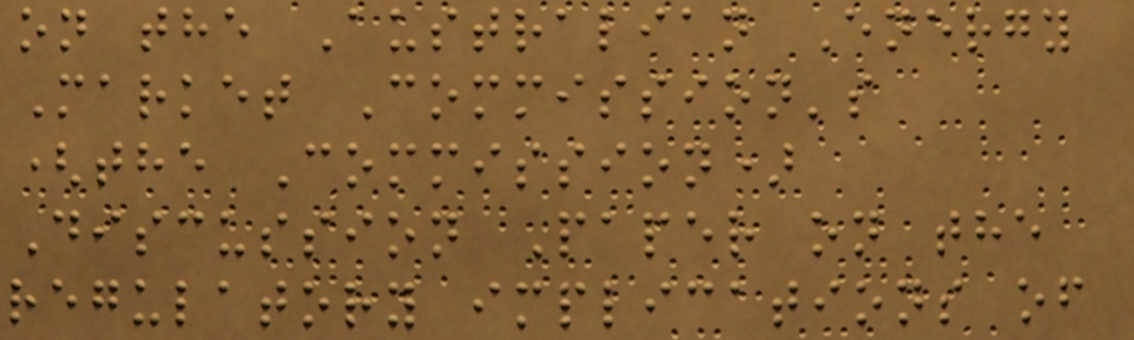on the Australian Energy
Market Commission's
(the Commission)
Discussion Paper on the
regulatory implications of
